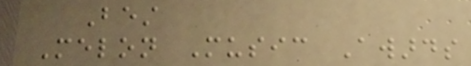Best
Melon Music Awards
